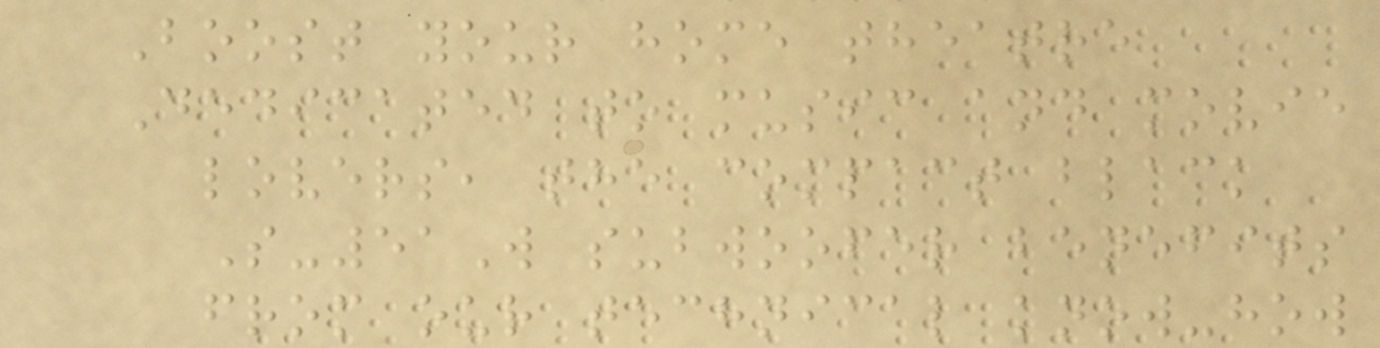Boost your home theatre
Dedicated to music and movie
lovers, the compact black
S-51W subwoofer benefits
from our technical know-how
